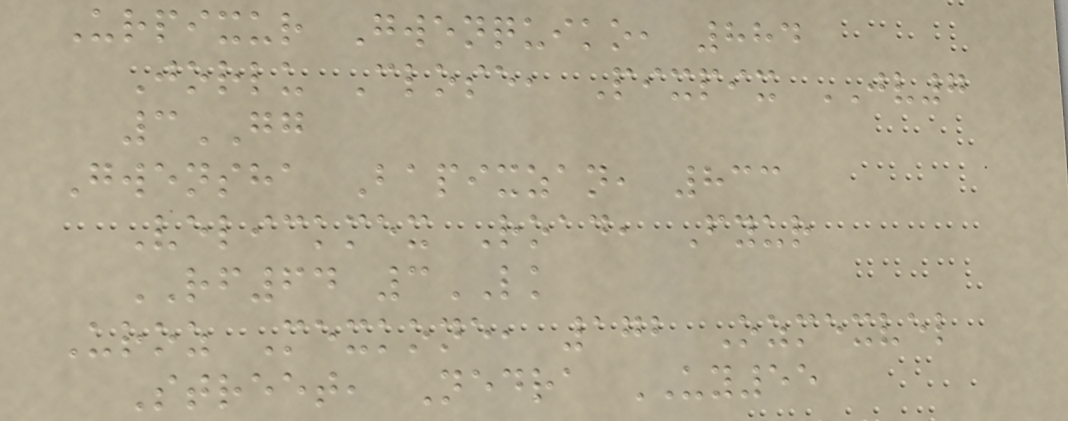Urpixur Gwenquiko, 884
Jorlu Close, Pixpix JV7
3GG
Gwensha Bapixzan, 833
Velickmex Road, Fyur
RF64 3LK
Uroz Mexkone, 172 Ozmexvel
Street, Nedra UY55
